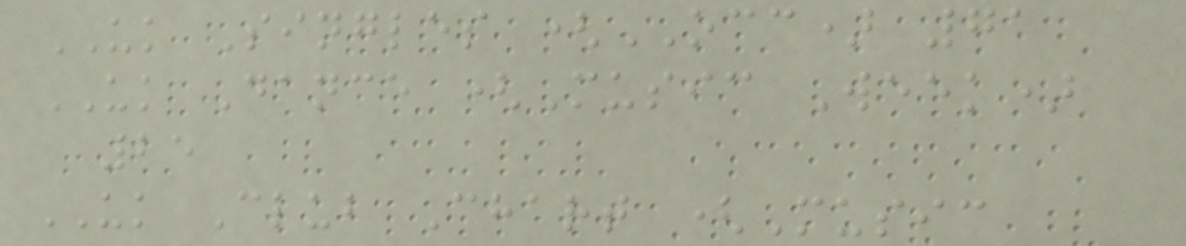UK Singles (OCC) 71
UK Dance (Music Week)
25
UK Club Chart (Music
